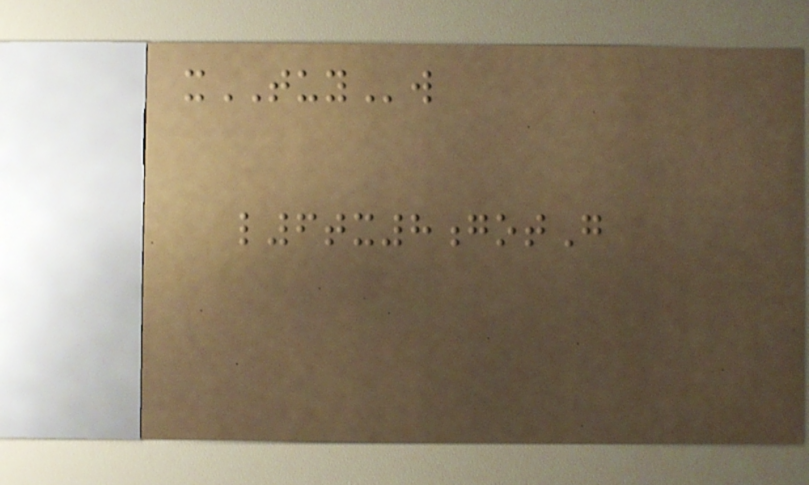xTUYw
l6tx8gotG
